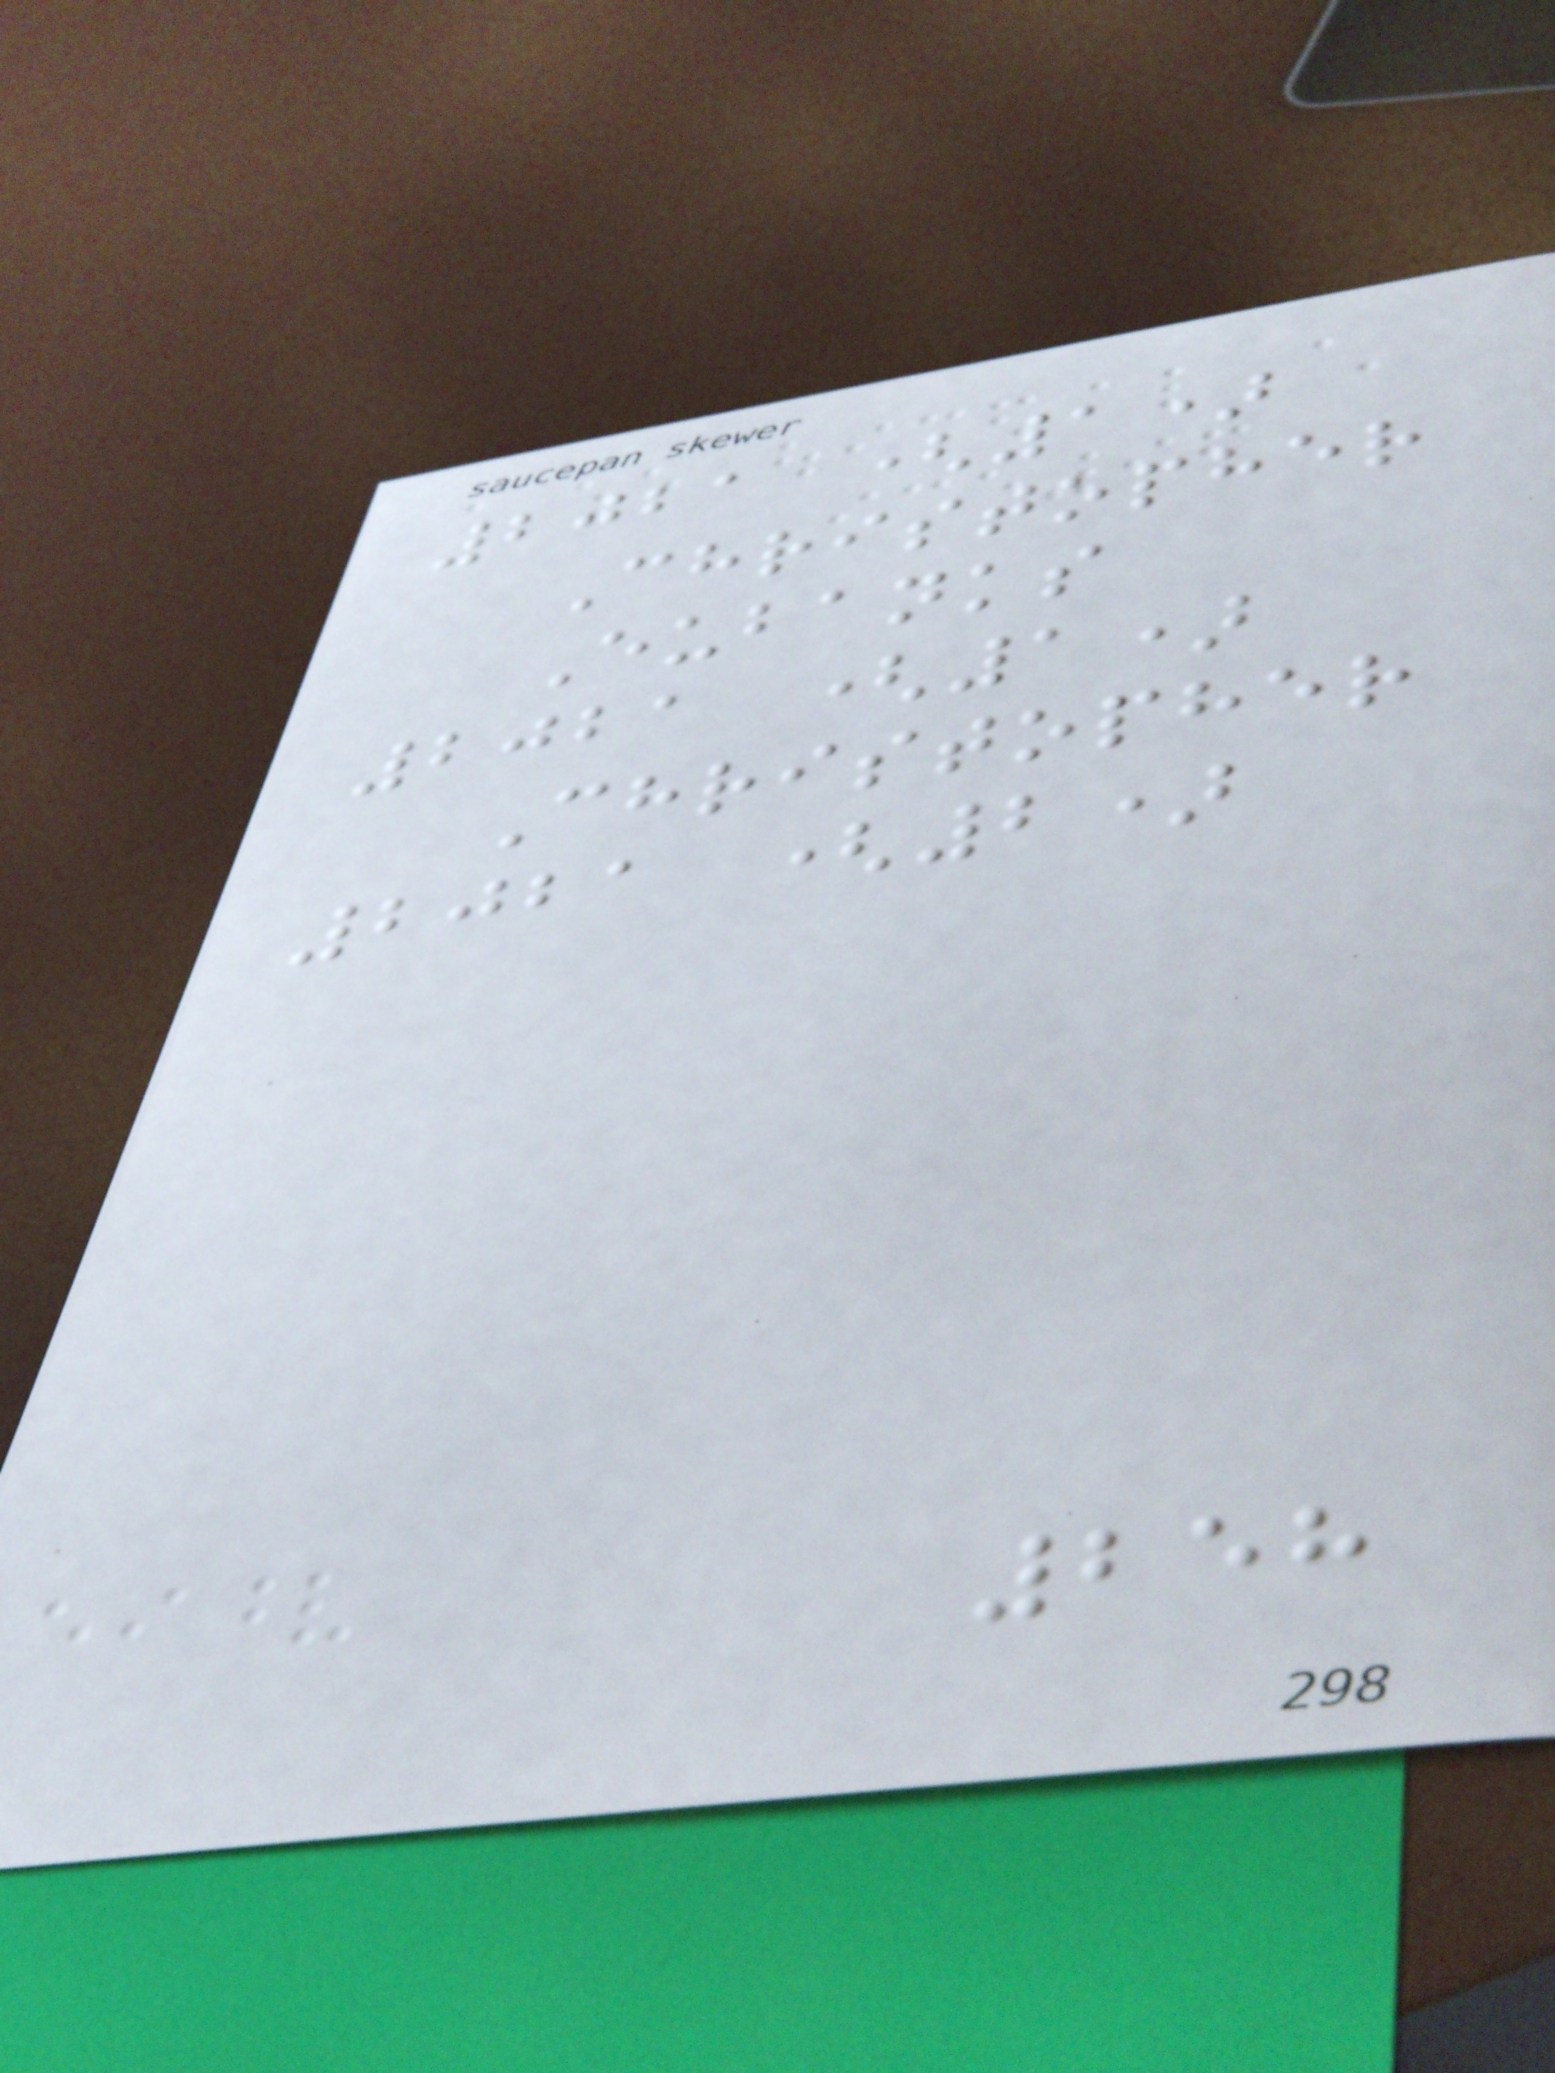2021 (1)
Christopher
Eubanks
2021 (1)
Christopher
2021 (2)
258
